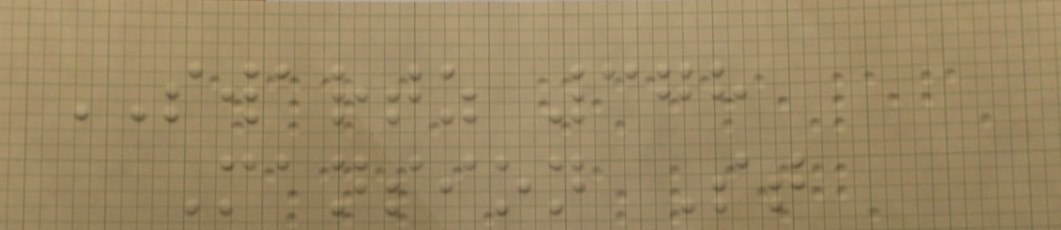SWARTZ 378
Mansion St
